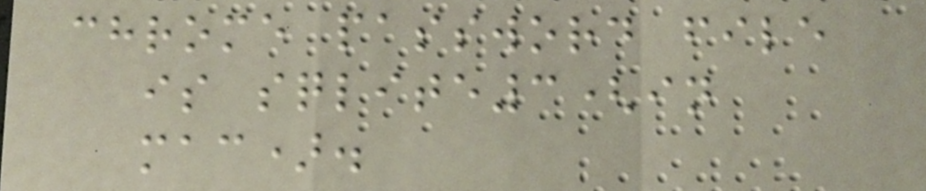chrome password file
is sqlite3(in
mac).
